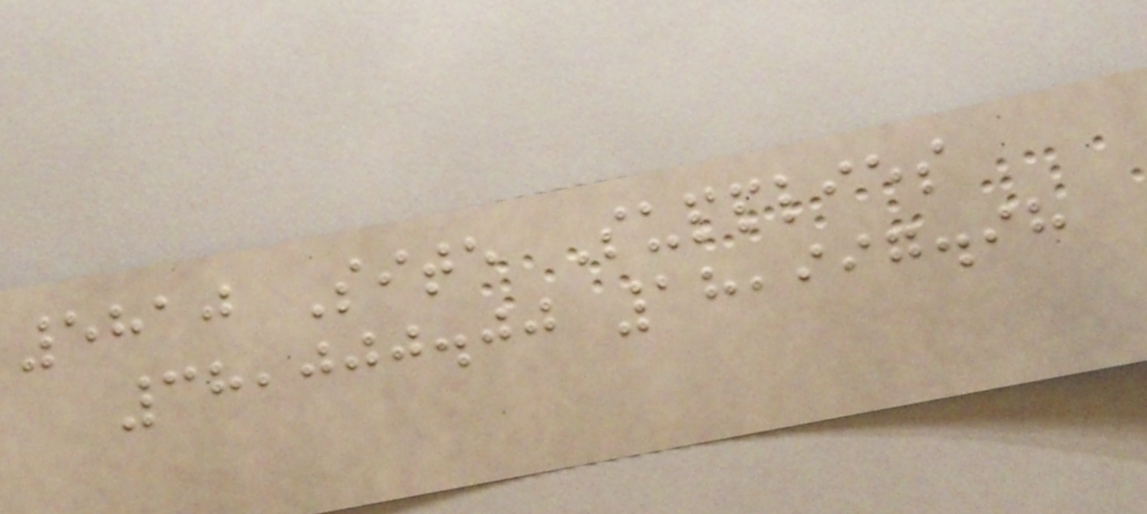5810 Site Supplies
38,000.00 18,997.98
